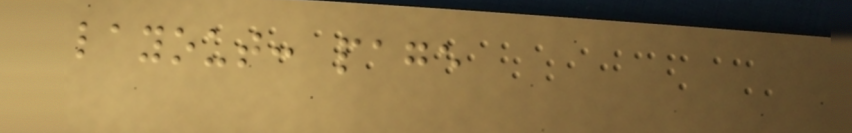layout: page
